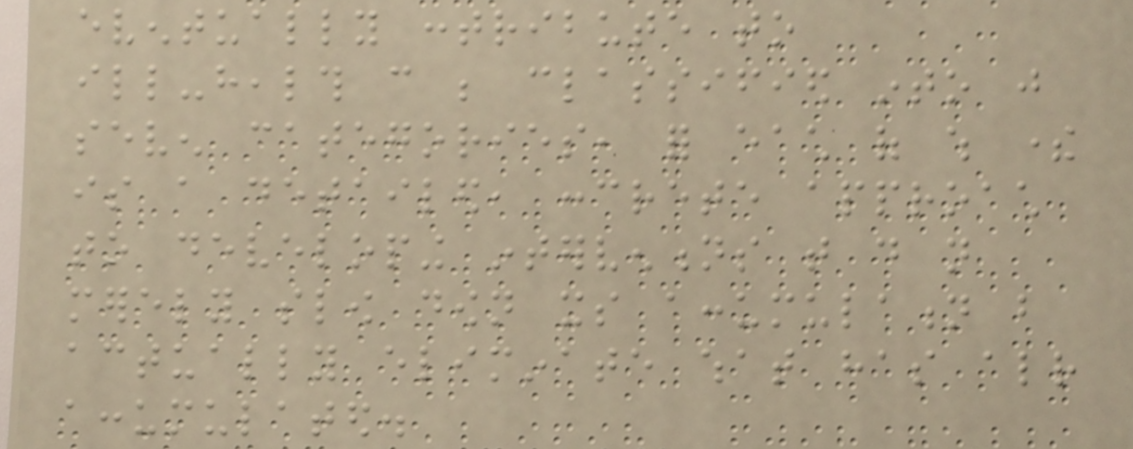eventually contribute to
ill-health can be classified into just
seven categories, for each of which there
is a detailed, concrete approach
to developing interventions that do not
merely slow down its accumulation but
actually eliminate what has already
accumulated.
